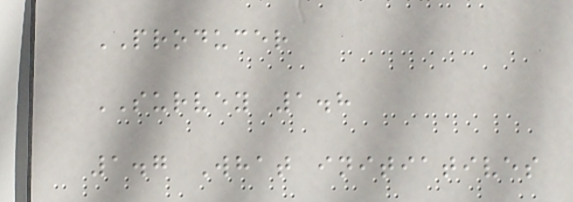PRODUCER
SURVEY 1.8
1.7 What initiatives
